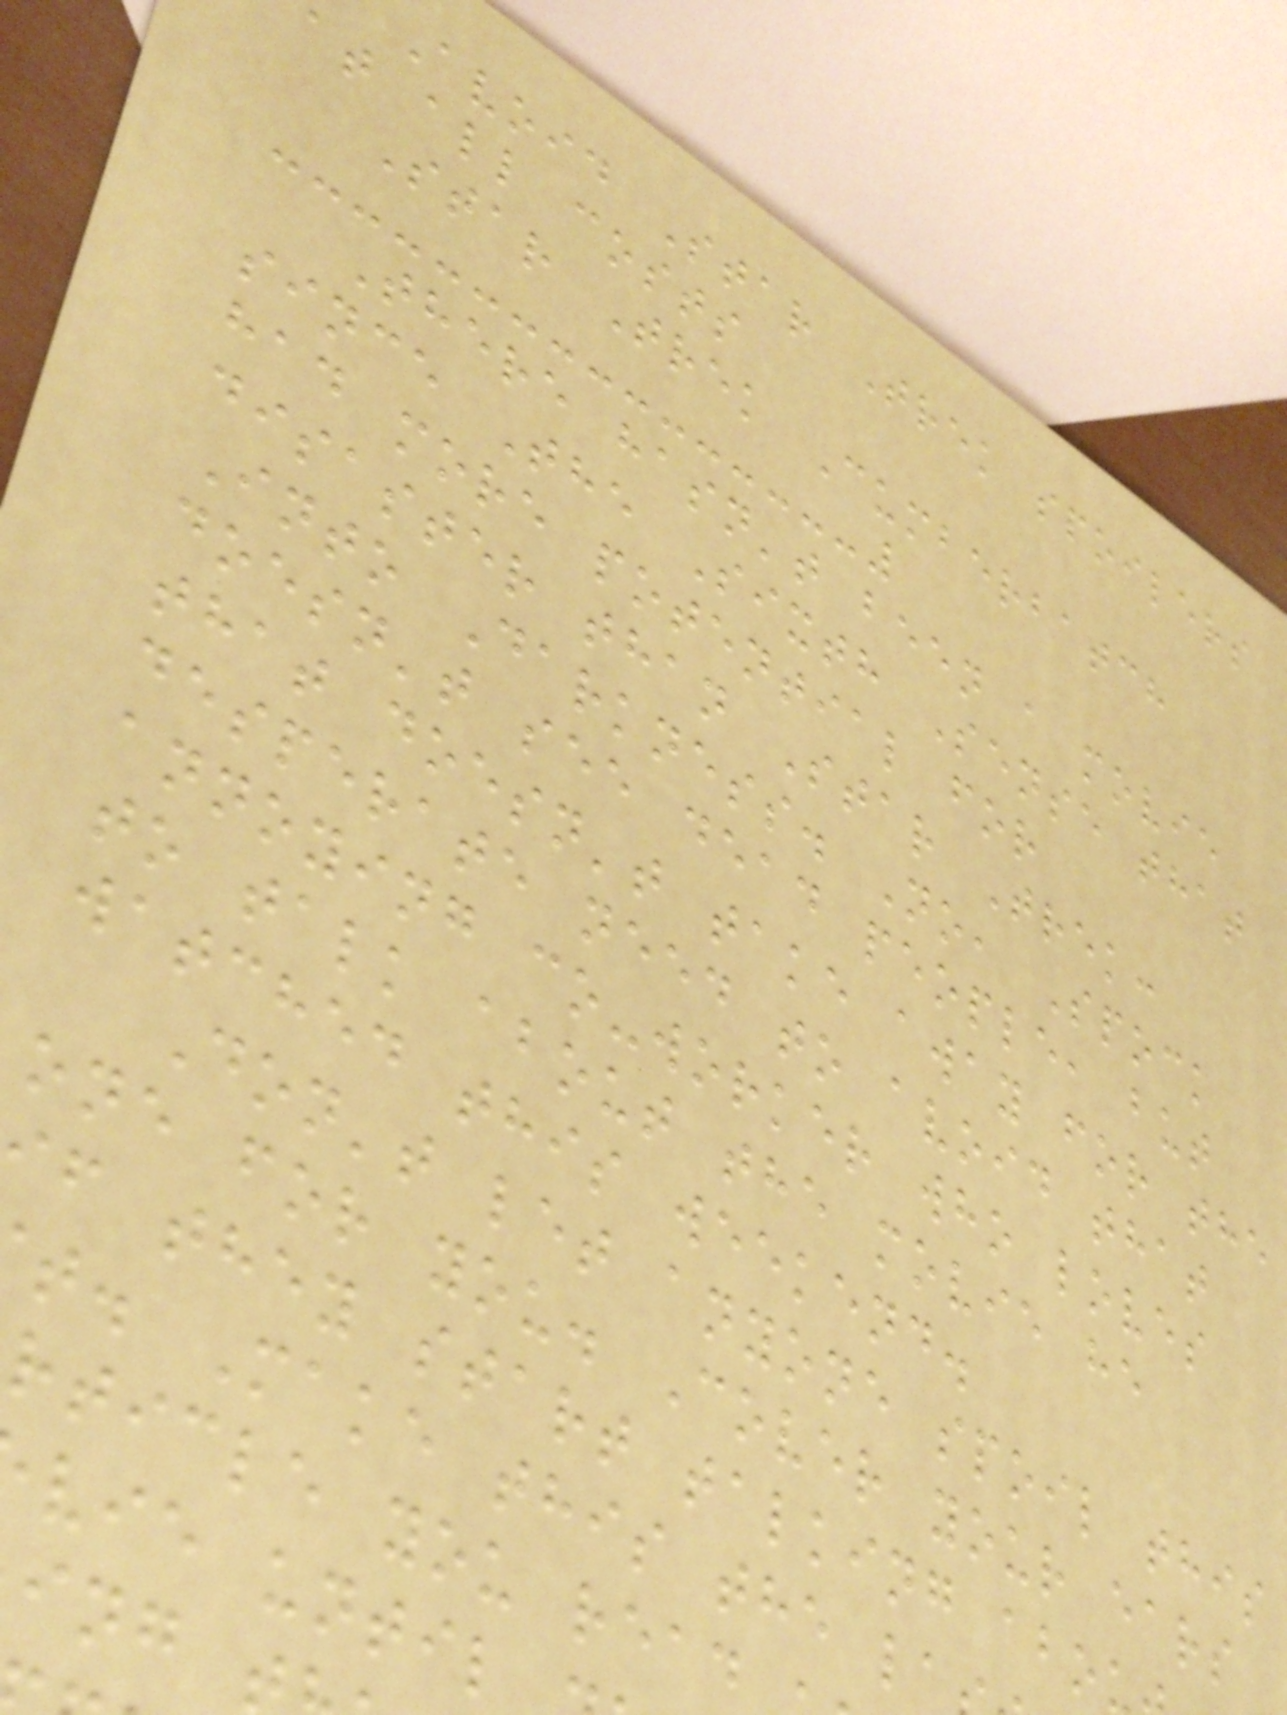Avoid Star Trek spoilers
at all costs
Star Trek Cumberbatch
There hasn't been a movie
since The Sixth Sense that
had more potential for
disaster than Star Trek:
Into Darkness. No, Spock
doesn't see dead people, but
that doesn't take away for the
desperate need to avoid that
annoying co-worker who loves
to talk about the movie he
watched this weekend.
Don't let anyone spoil this
one for you. Cover your ears
if they start talking abo
t. Make this the la
rticle you read
vie until
